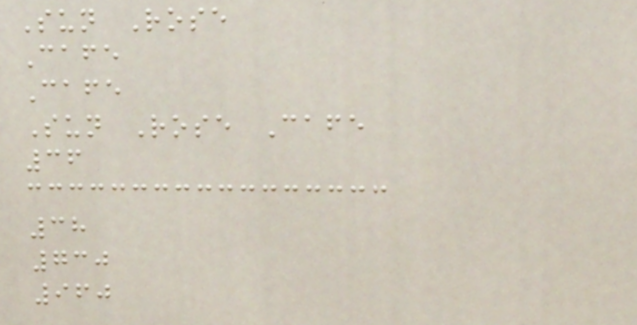Sun Rose
Cafe
Cafe
Sun Rose Cafe
36
38
730
960
